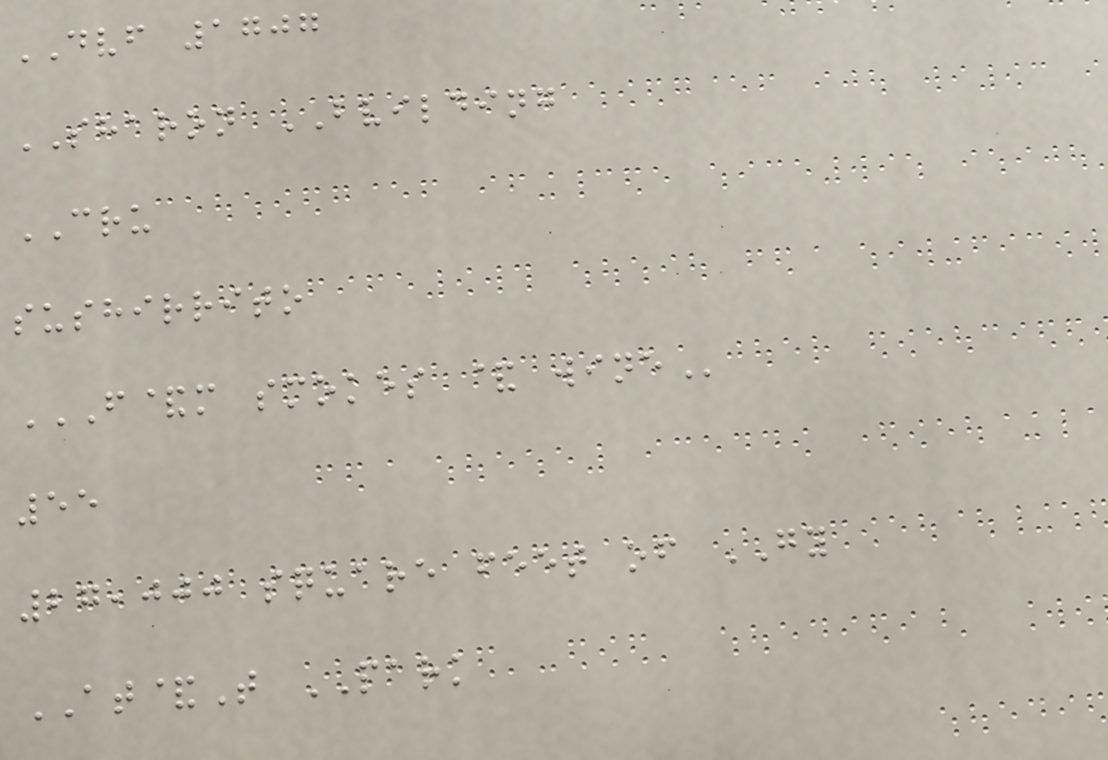DVF 1707
SHARON BVILDING
CRU
sushirrito
F&M SMOKES & WINE
55
27,000 square feet of GY
AT&T PARK
